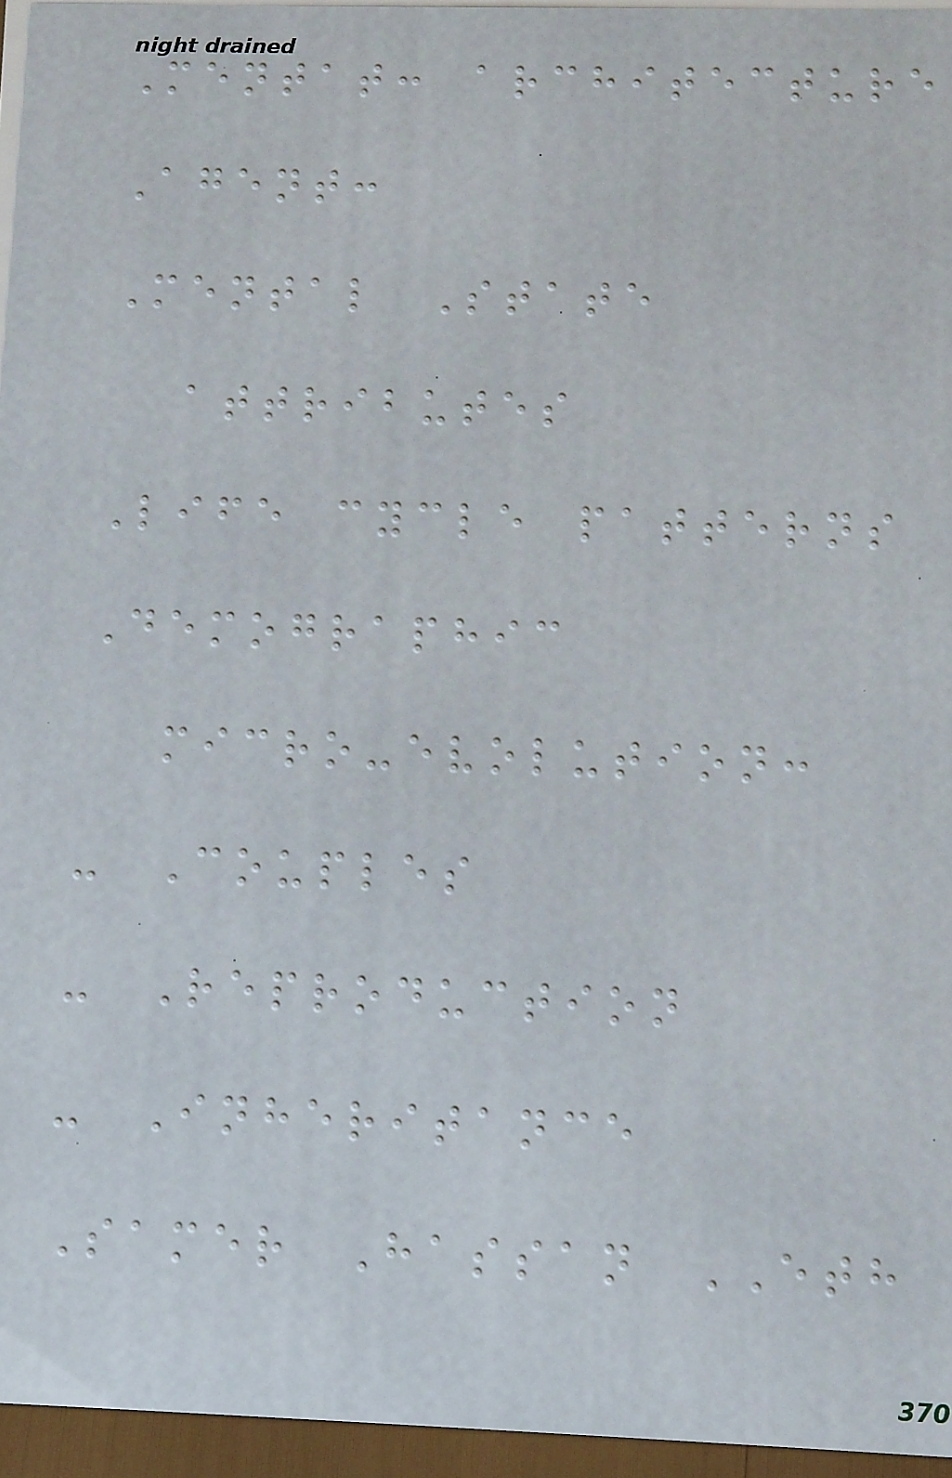Mentat: architecture
Agent:
Mental State
attributes
Life cycle patterns
Demographic
micro-evolution:
- Couples
- Reproduction
- Inheritance
Samer Hassan ETH
